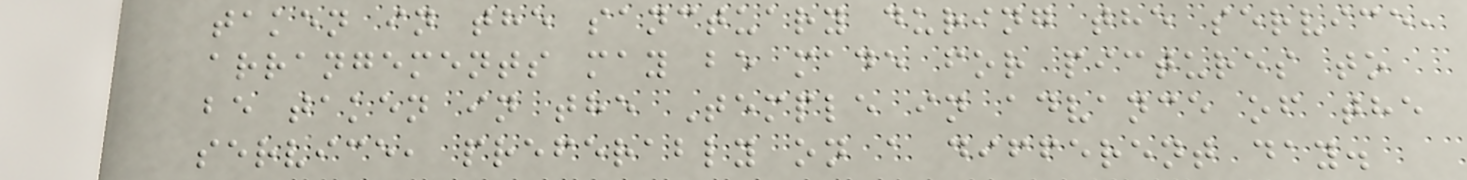taken in the sanctuary during the service,
arrangements may be made for pictures to
be taken in the Temple in advance of the
service, preferably on a different day.
